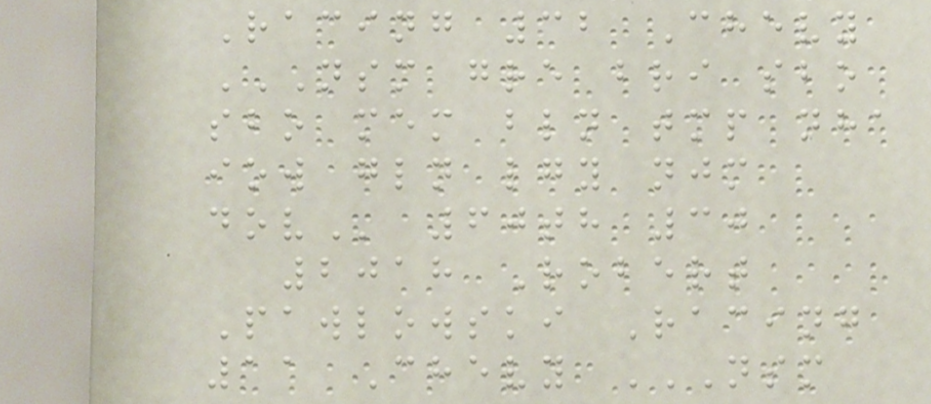Racing 32 Chevy
NSM GRE BRI SBO
SBO MEM BLN TMP NHA
IOW GLN LGY NJM
DOV 60th 30
2018 Robert
Pawlowski Racing
11 Chevy NSM
